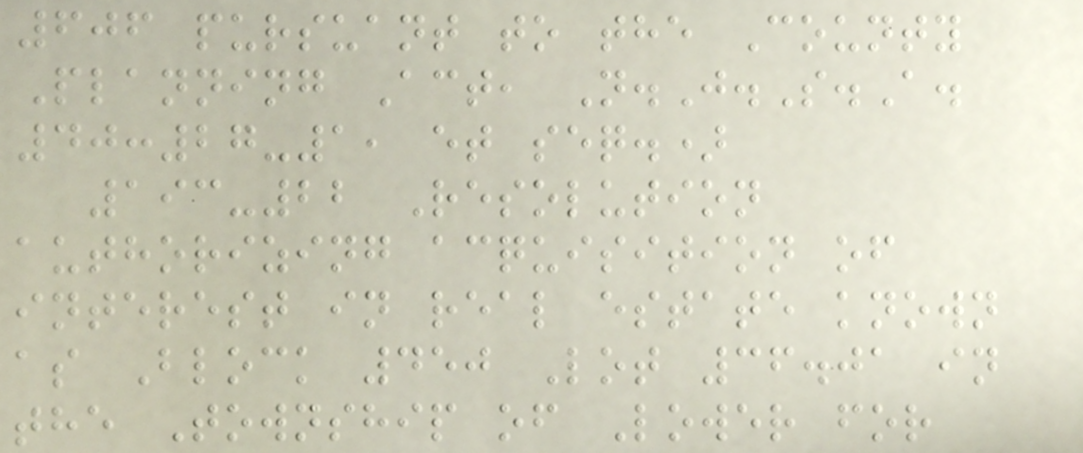606 pursuant to the County
Planning Act, N.J.S.A.
40:27-1, et seq.)
193-22 Resolution
authorizing acquisition of
interest in real estate known
as Block 450 Lot 36.01 in
the Township of Lower for
